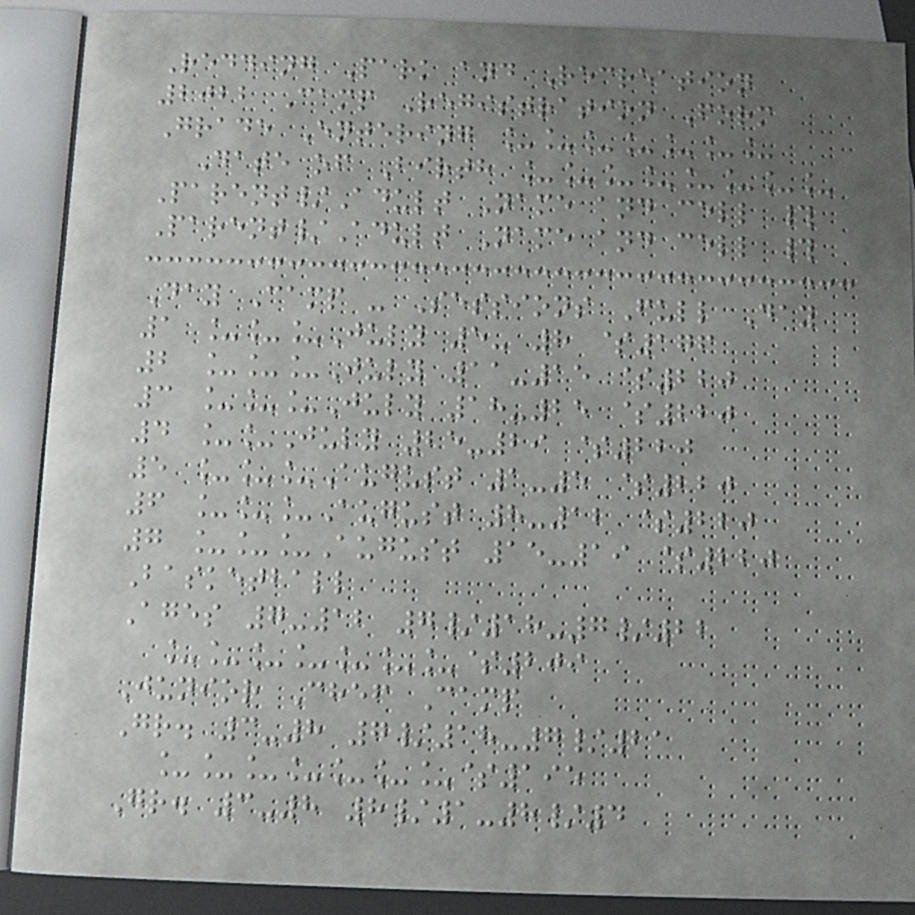Redding Park and Recreation
2022 Camp Registration Form
Grade Entering _______
Date of Birth ________
Parent/Adult Name and cell #
Parent/Adult Name and cell #
Day Camp - Sessions Full Day
1 ___July 5- 8 $176
2 ___July 11-15 $220
3 ___July 18-25 $220
4 __July 25-29 $220
5 ___August 1-5 $220
6 ___August 8-12 $220
7 ___August 15-19 $220
Basketball
Ages 7-12 7/18-7/22
_______$209
Junior Chef Camp
Gr. 3-8 7/18-7/21
_______$195
Gr. 3-8 8/1-8/4
